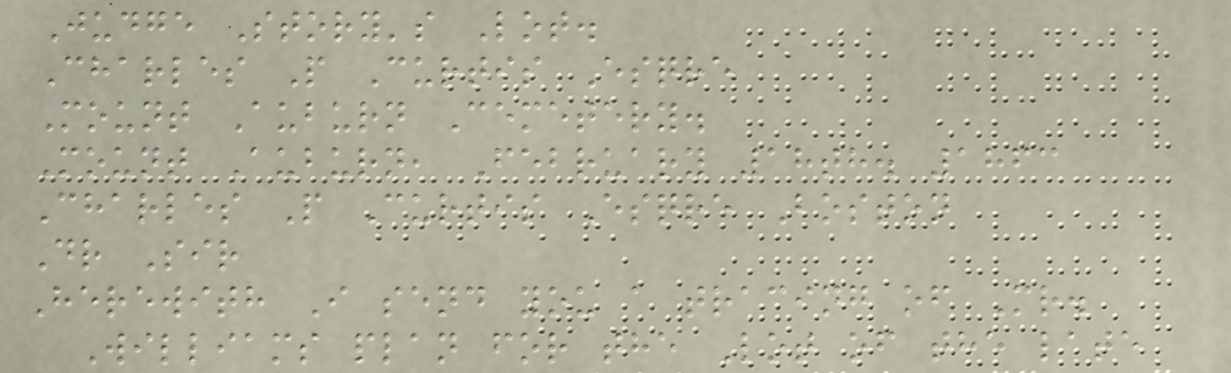Judge Story's Lot.
Charles P Curtis Esqre
Mount Auburn Cemetery.
Mount Auburn, February 18th. 1863
Charles P Curtis Esqre Boston
Dr Sir
Herewith I send you a tracing of Mr.
Williams plan for the Lot of the late
